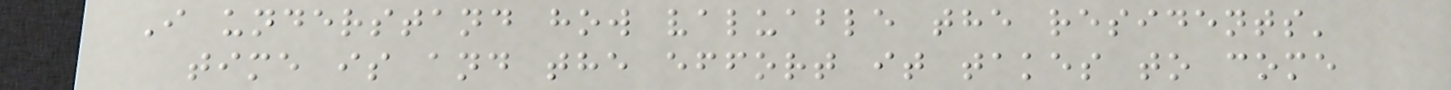I understand how valuable the residents'
time is and the effort it takes to come
